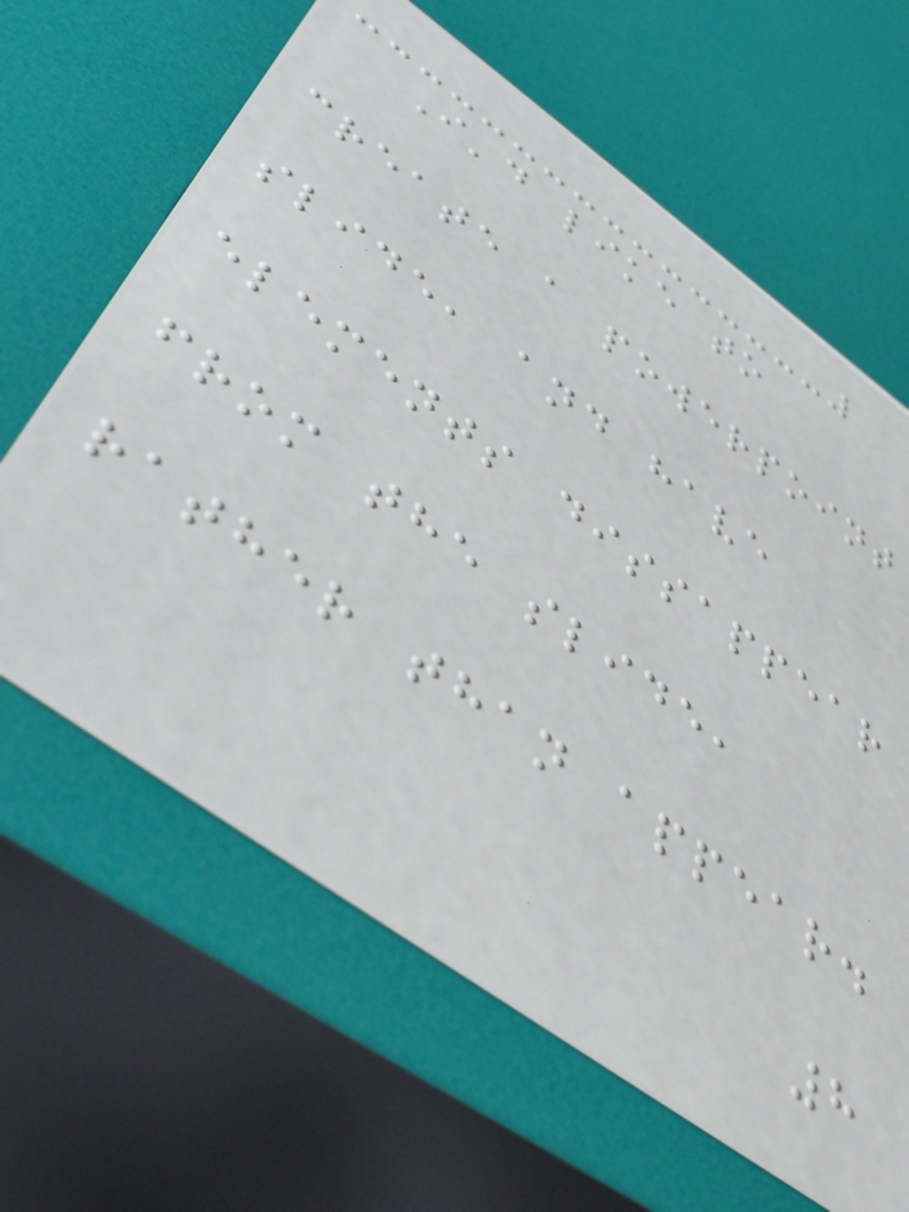I'd like to
create a powerpoint
slide, and have
elements dissappear
from the slide,
rather than appear.
8
